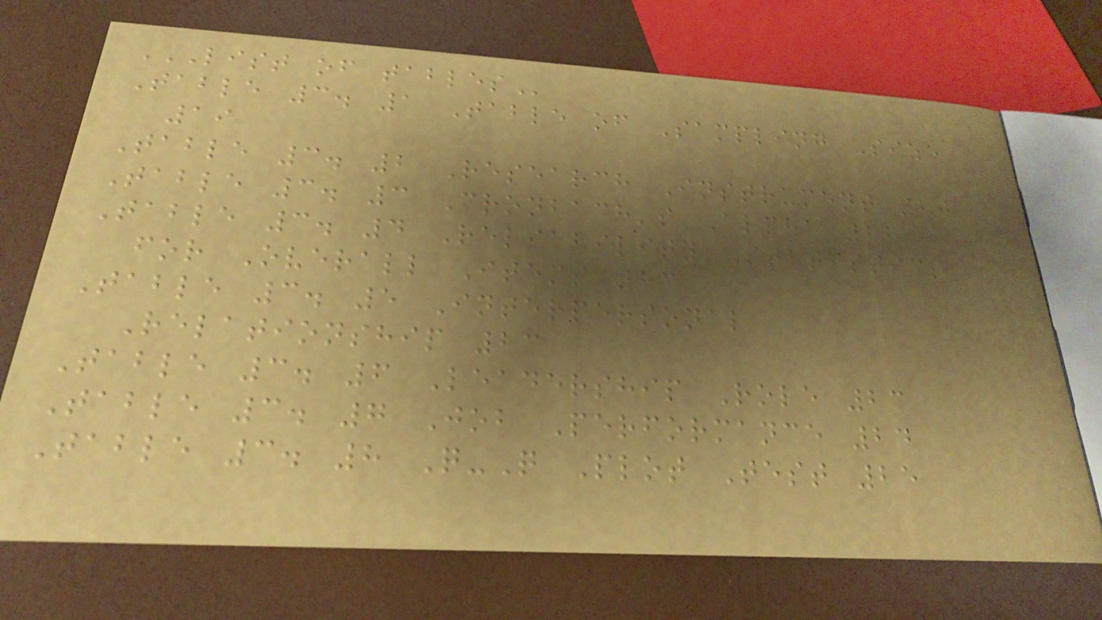LIST OF TABLES
Table 3. 1 Table of Sampling Size
19
Table 3. 2 Research Instrument 20
Table 3. 3 Cronbach's Alpha 22
Table 3. 4 Reliability Statistics
for Overall Items 23
Table 3. 5 Interpersonal
Relationship 23
Table 3. 6 Leadership Role 23
Table 3. 7 Job Performance 24
Table 3. 8 Q-Q Plot Test 25
